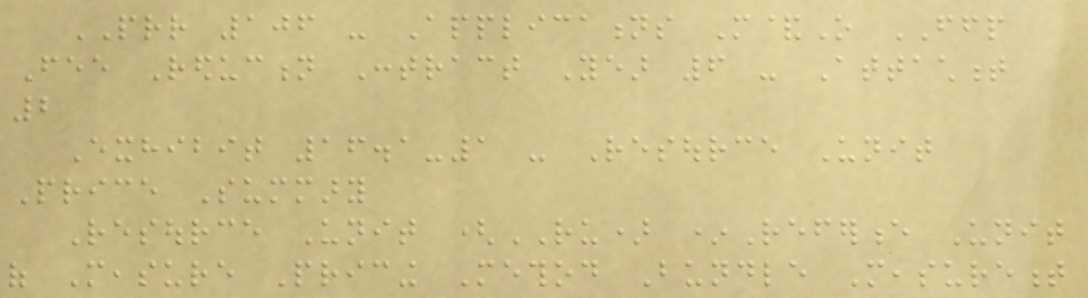PRR 106 - Applications M&O FFP
Fee Reduction Contract Year 6 - Attachment
2
Exhibit 16.1-1 - Resource Unit
Price Summary
Resource Unit (RU) *Reference Unit
of Measure Pricing Method Bundle Measurement
